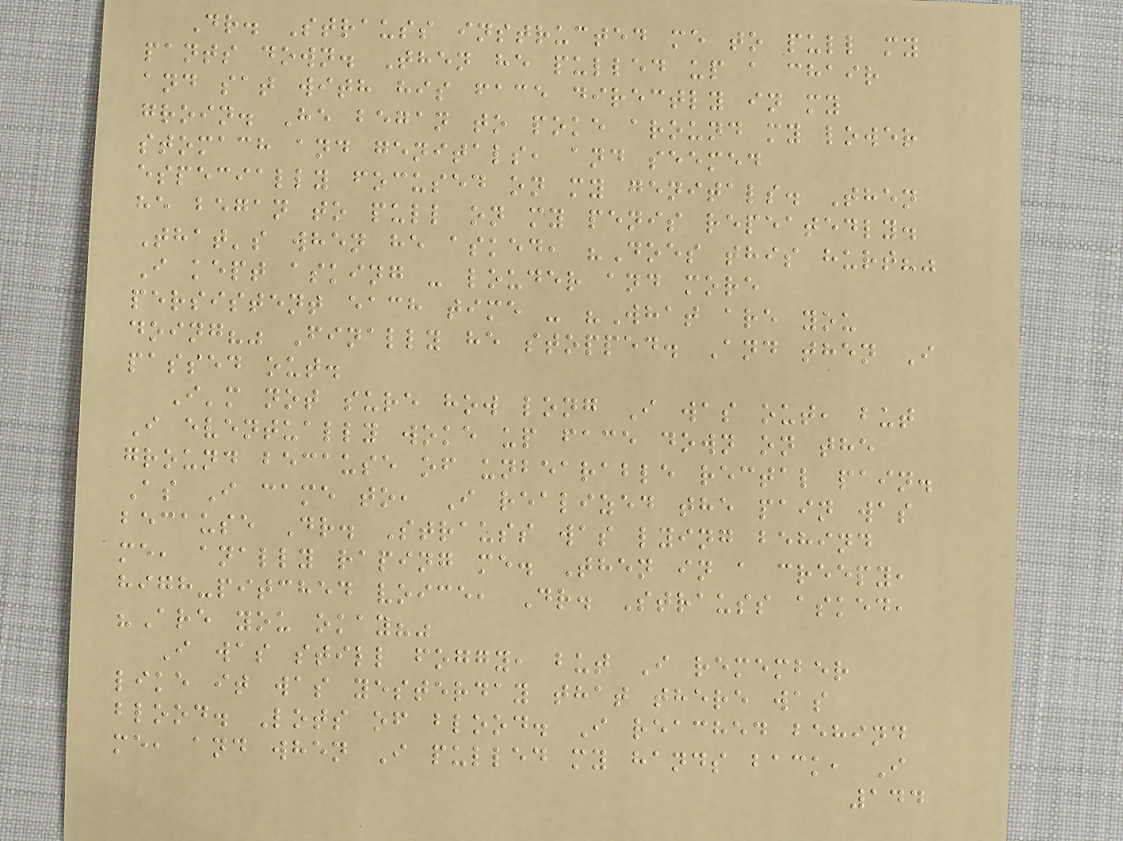Dr. Strauss instructed me to pull my
pants down. Then he pulled up a chair
and sat with his face directly in my
groin. He began to poke around my lower
stomach and genitals, and seemed
especially focused on my genitals. Then
he began to pull on my penis repeatedly.
That's when he asked, "Does this hurt?"
I kept asking - louder and more
persistent each time - "What are you
doing?" Finally he stopped. And then I
passed out.
I'm not sure how long I was out, but
I eventually woke up face down on the
ground because of unbearable rectal pain.
As I came to, I realized the pain was
because Dr. Strauss was lying behind
me, anally raping me. Then in a creepy,
high-pitched voice, Dr. Strauss asked,
"Are you okay?"
I was still foggy, but I remember
like it was yesterday that there was
blood. Lots of blood. I reached behind
me, and when I pulled my hands back, I
144
